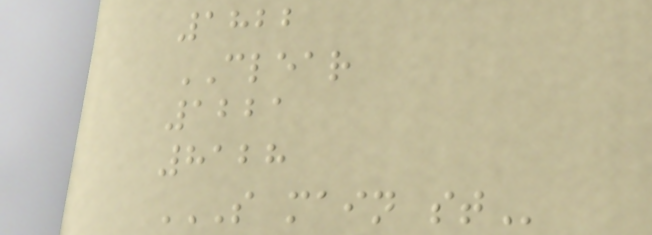1822
CLEAR
1221
8128
S MAIN ST
